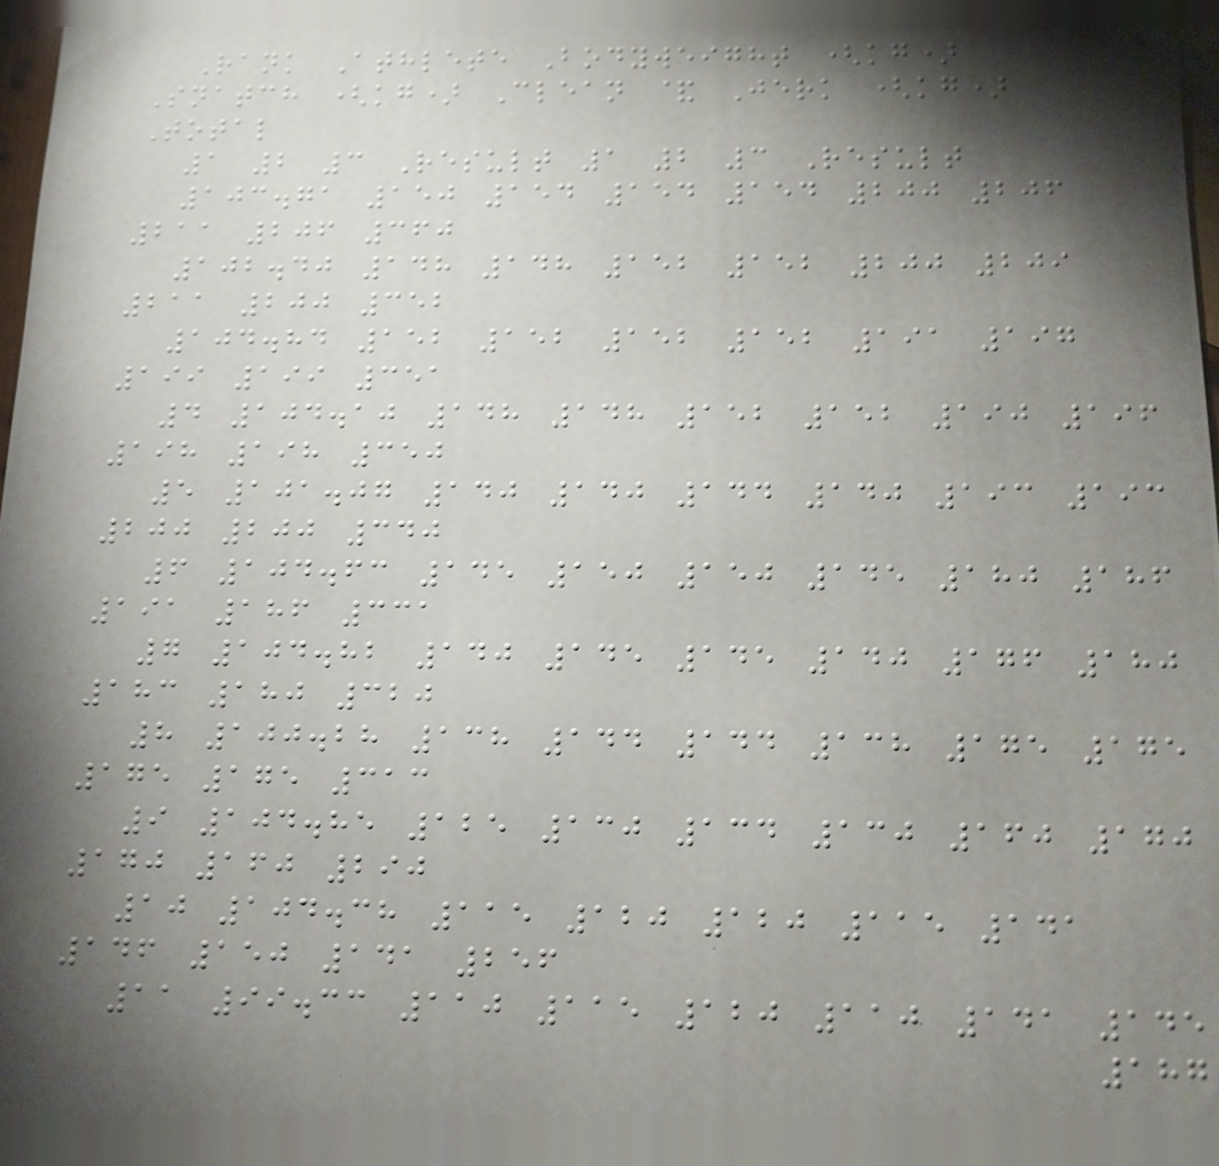Rank Athlete Bodyweight (kg)
Snatch (kg) Clean & Jerk (kg)
Total
1 2 3 Result 1 2 3 Result
103.71 150 154 154 154 200 206
211 206 360
102.40 148 148 152 152 200 209
211 200 352
104.84 152 152 152 152 191 197
199 199 351
4 104.10 148 148 152 152 190 196
198 198 350
5 101.07 140 140 144 140 193 193
200 200 340
6 104.63 145 150 150 145 180 186
191 186 331
7 104.82 140 145 145 140 176 180
183 180 320
8 100.28 138 144 144 138 175 175
175 175 313
9 104.85 125 130 134 130 160 170
170 160 290
10 104.38 115 120 120 115 141
146 150 141 256
11 99.33 110 115 120 110 141 145
187
